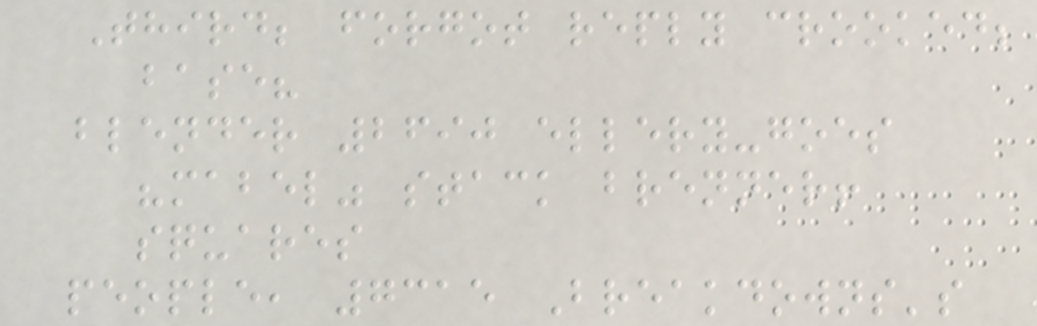Third; forgot reply crooked;
base?
blender 2690 ellery-goes
"mabel" stack brenner!
squares
people, 7315 Breakdowns's
